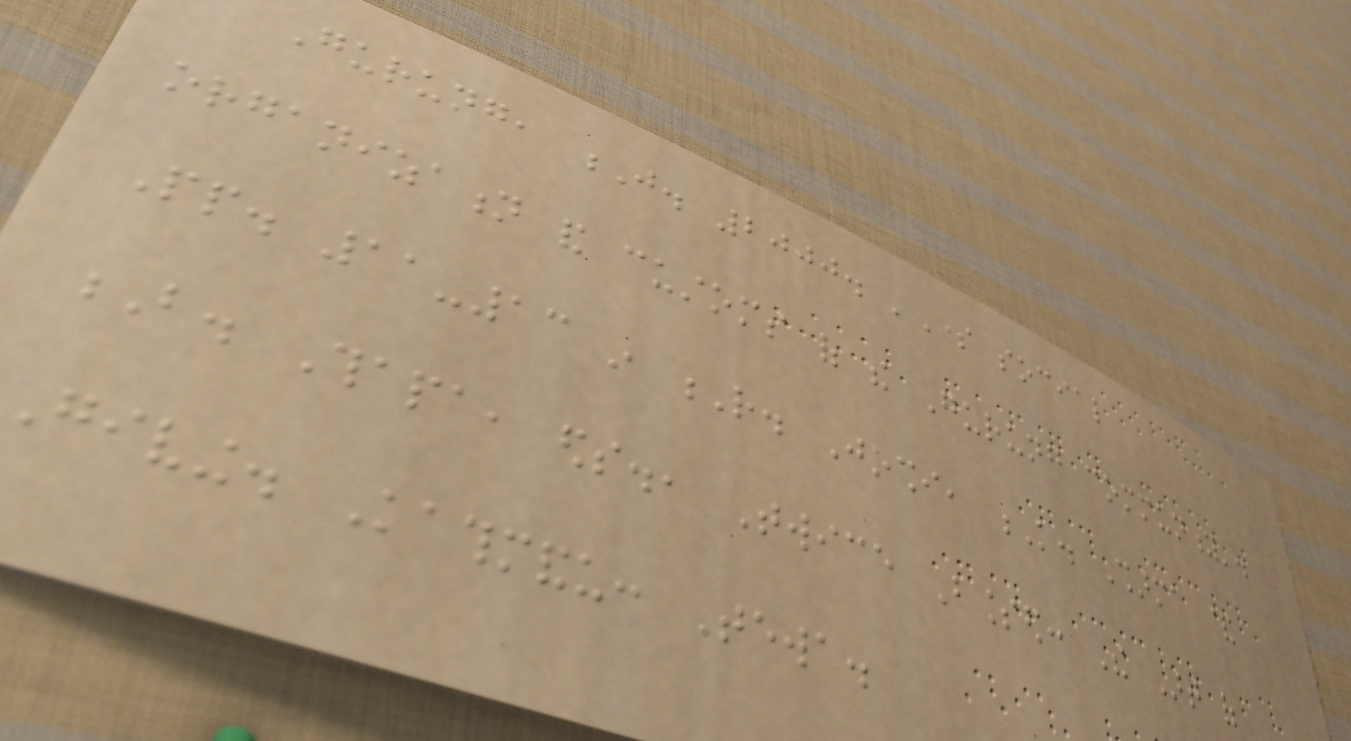Gurung, J. 2000. 'Some social
organization and customs of the Gurung community'.
Pp. 11-13 in R. Joshi, K. Sharma &
B. Thapa, eds., Twice Blessed: The Art of
Giving. Kathmandu: Tewa.
